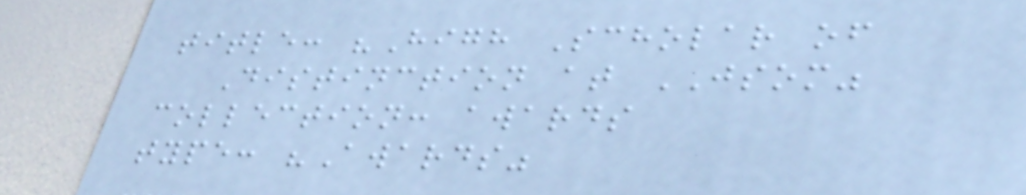title: "High Scholar of
Distinction at JSOM"
collection: awards
type: "Awards"
